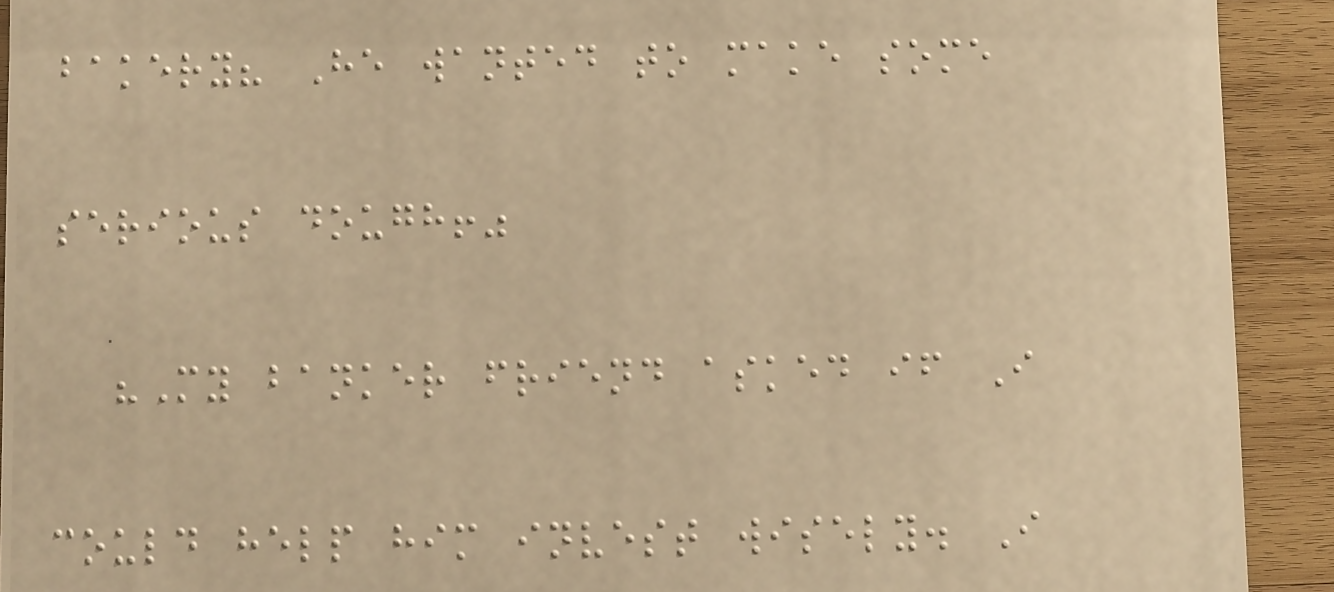bakery? He wanted to make some
serious dough!"
"My banker friend asked if I
could help him invest wisely. I
